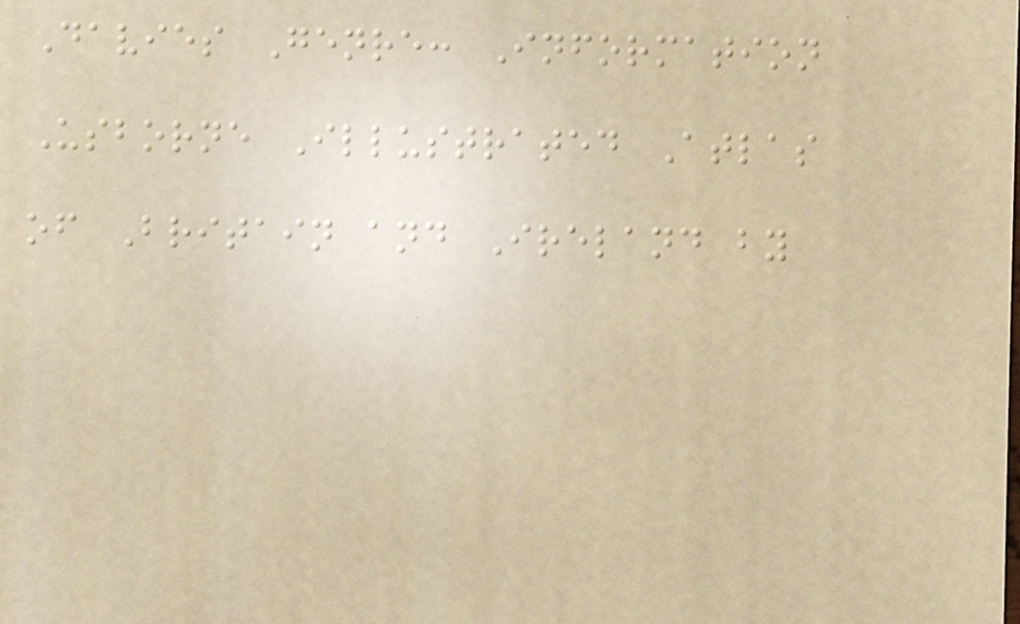Davies Genre: Information
Usborne Illustrated Atlas
of Britain and Ireland by
